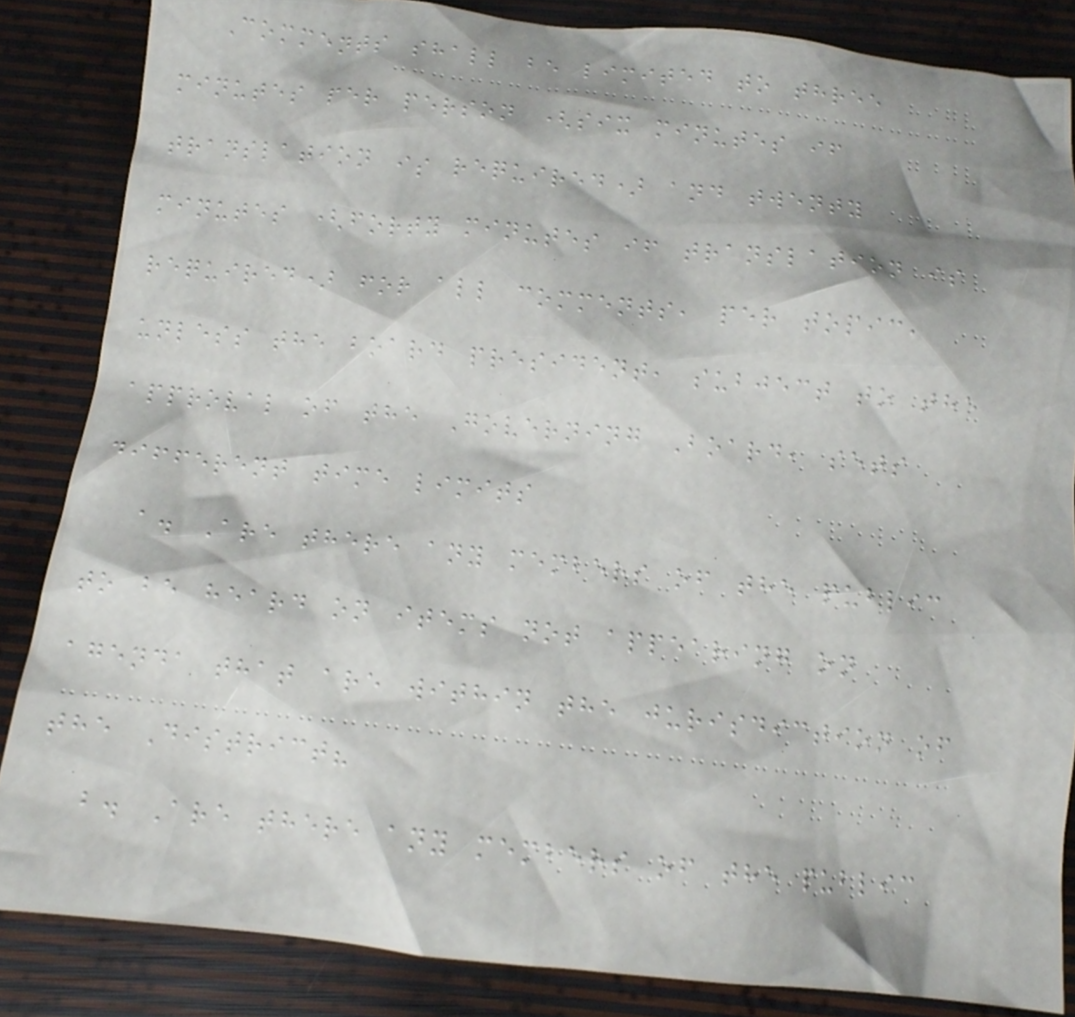Comments shall be limited to three
minutes per person (six minutes if
translation is required) and twenty
minutes (forty minutes if translation is
required) for all comments, per topic,
unless the board president, subject to the
approval of the Governing Board, sets
different time limits
a. Are there any members of the public
to be heard on items not appearing on
agenda that are within the jurisdiction of
the District?
b. Are there any members of the public
